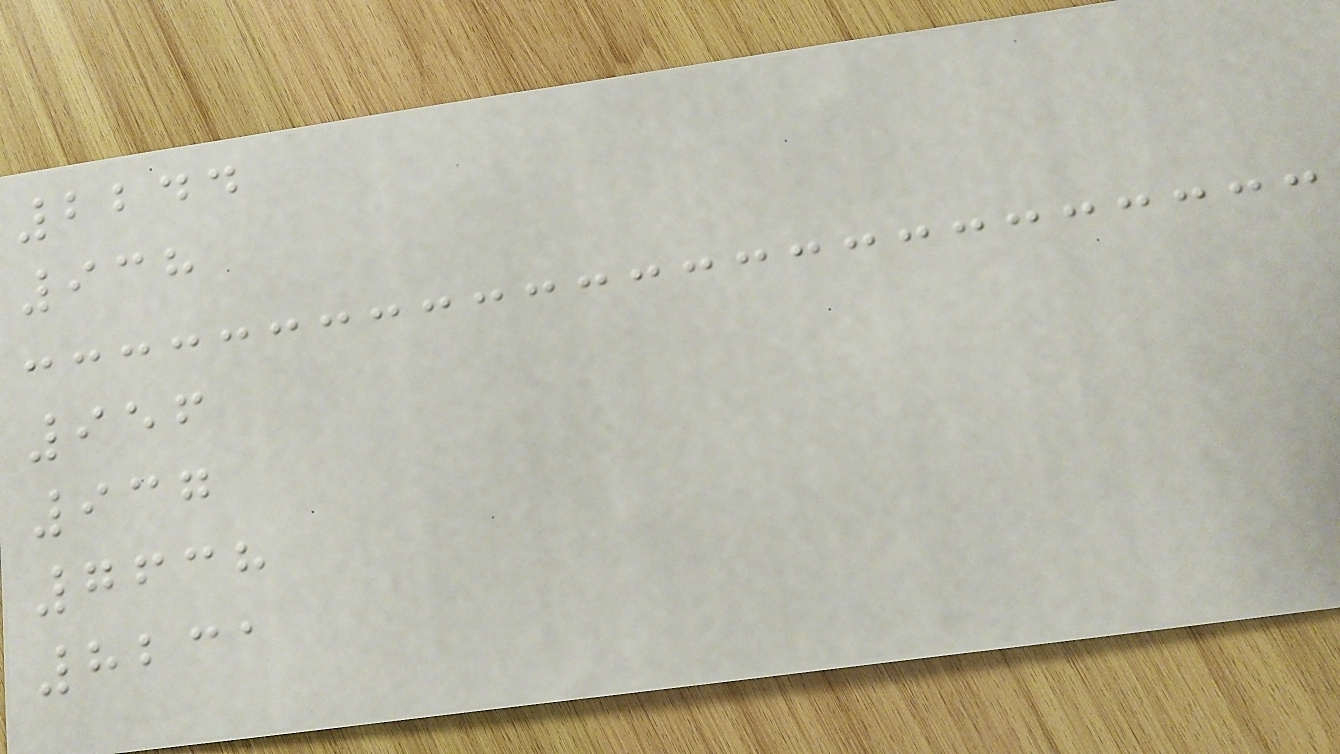2244
938
956
937
7638
8231
